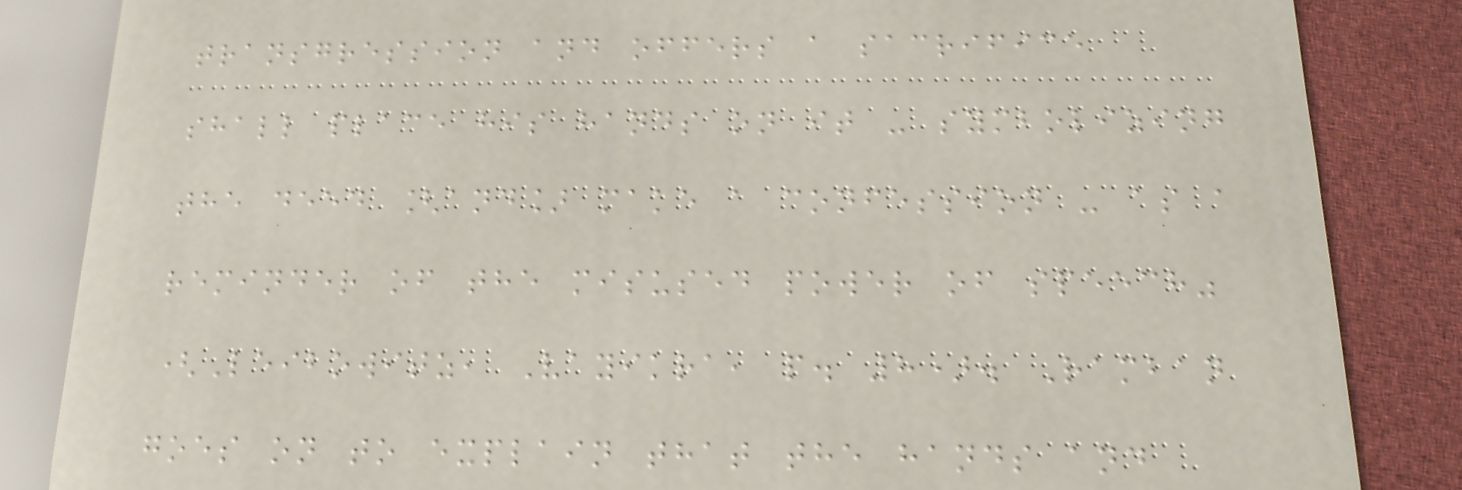transgression and offers a sacrifice
shall place his hands on it - symbolizing
the deed [and] make a confession - as a
reminder of the misused power of speech"
(Leibowitz, Vayikra, p. 8). Ramban
goes on to explain that the hands and
